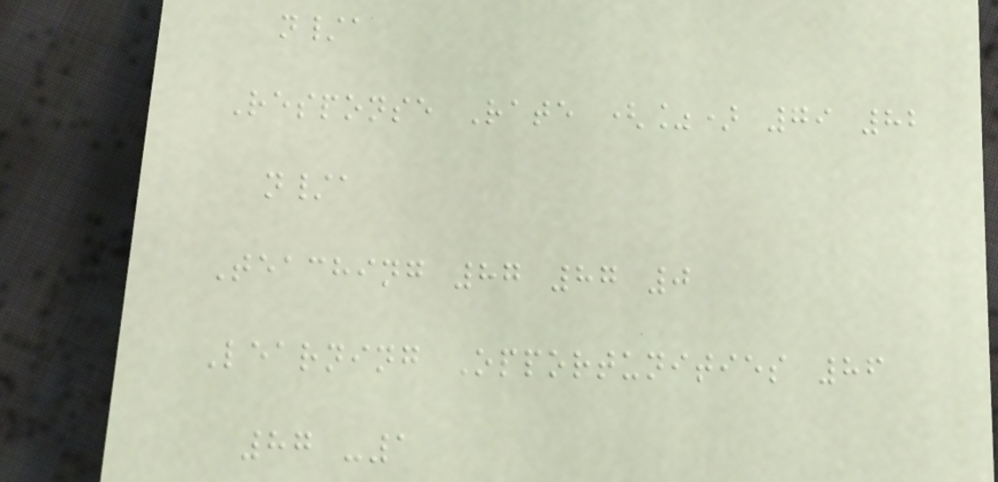n/a
Response Rate (%) 79 82
n/a
Teaching 87 87 0
Learning Opportunities 86
87 -1
